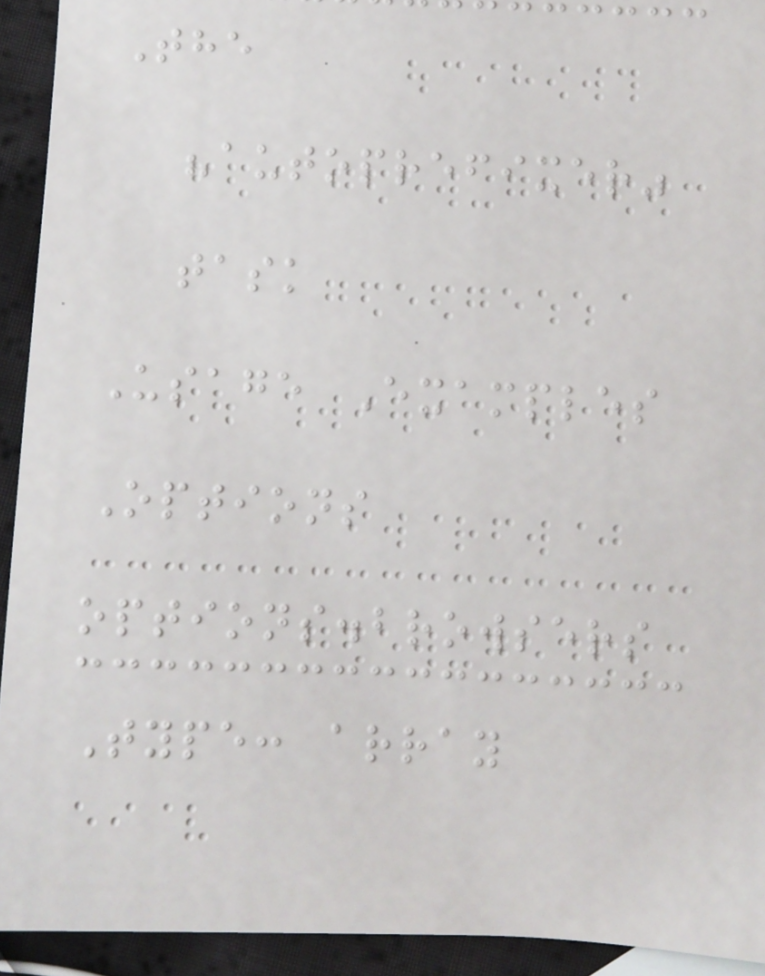The
"autoprefixer"
task
Usage Examples
Options
options.browsers
Type: array
